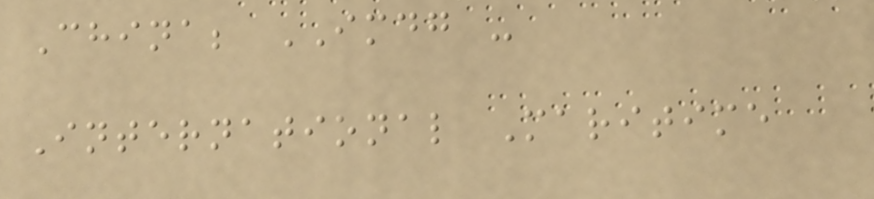China; IMDG -
International Maritime
